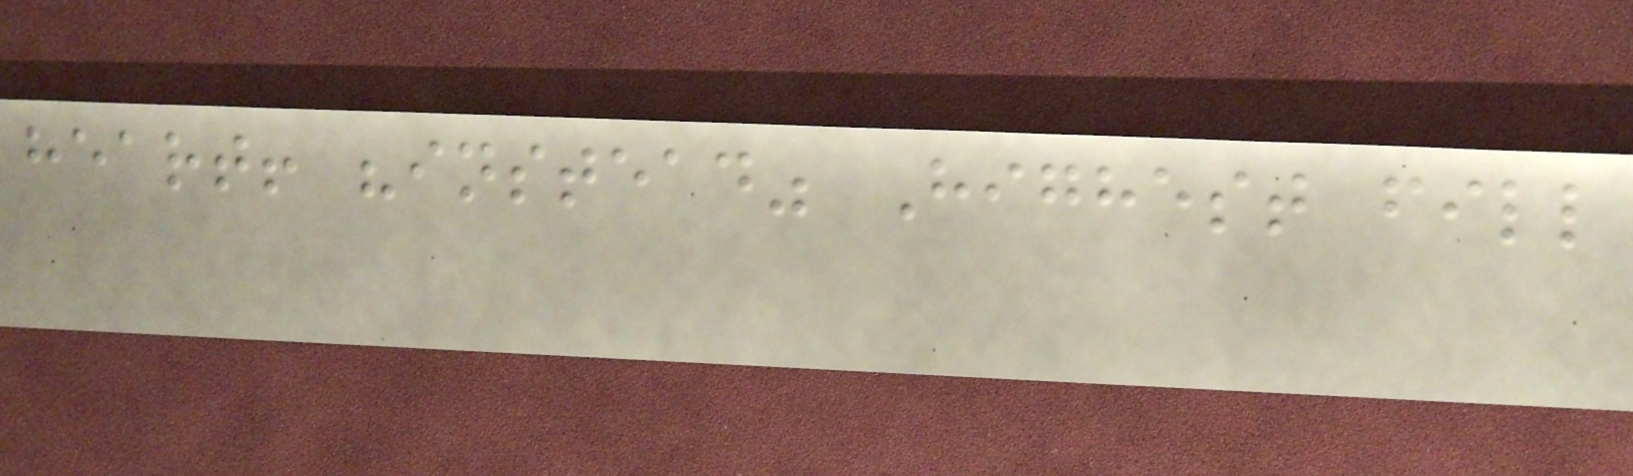heart! "instead" Highest fill
